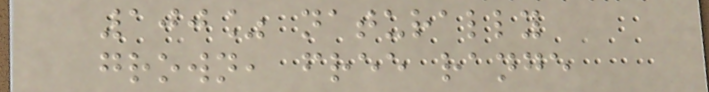100% naturally
grown, free range
